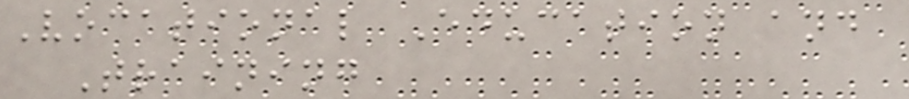Vocational Education and
Training
